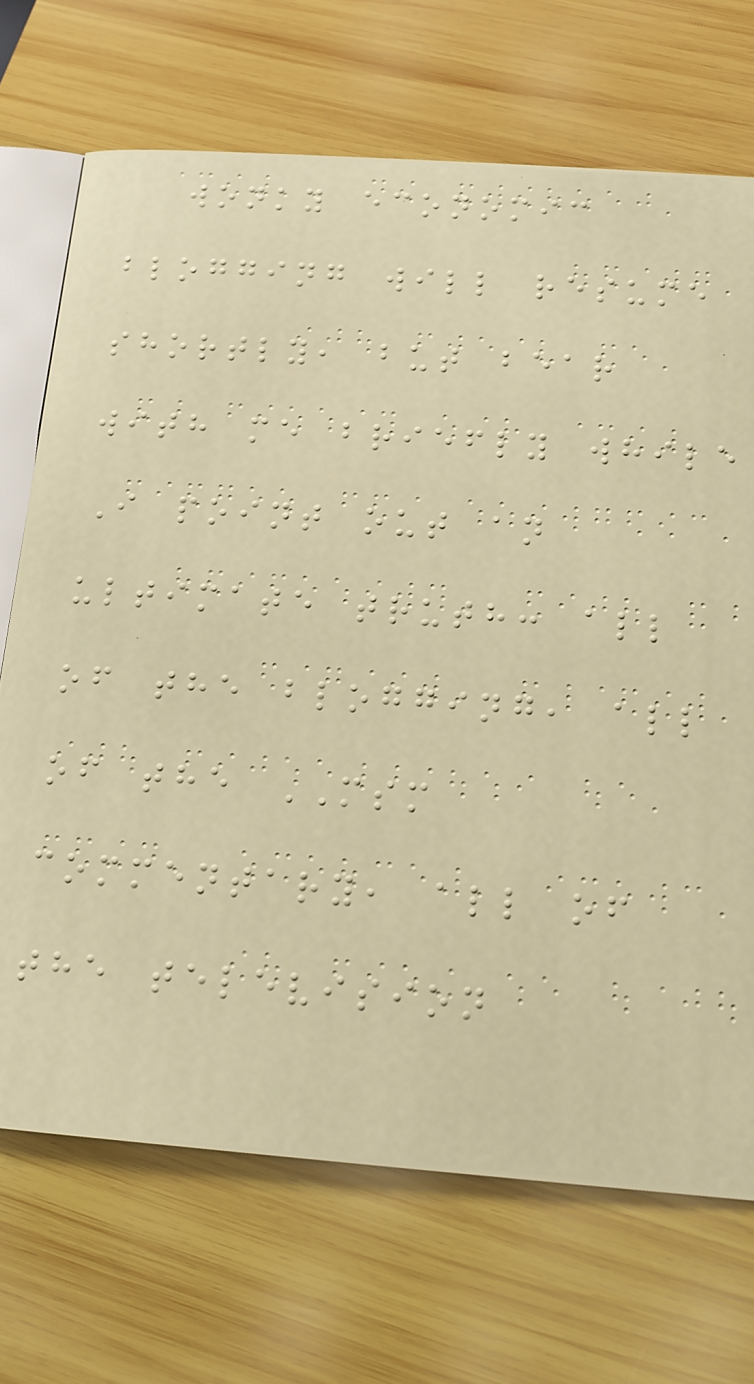wonky economic
blogging will resume
shortly, but bear
with me briefly while
I point out an
ultimate truth: all
of the blogging, all
of the MSM
commentary, all of
the television
